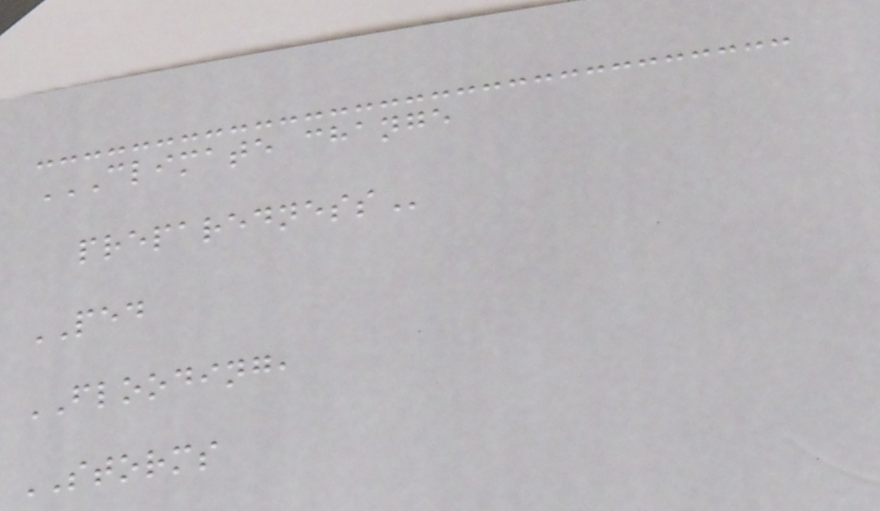CLIMATE CHANGE
PREPAREDNESS
PED
FLOODING,
STORMS
